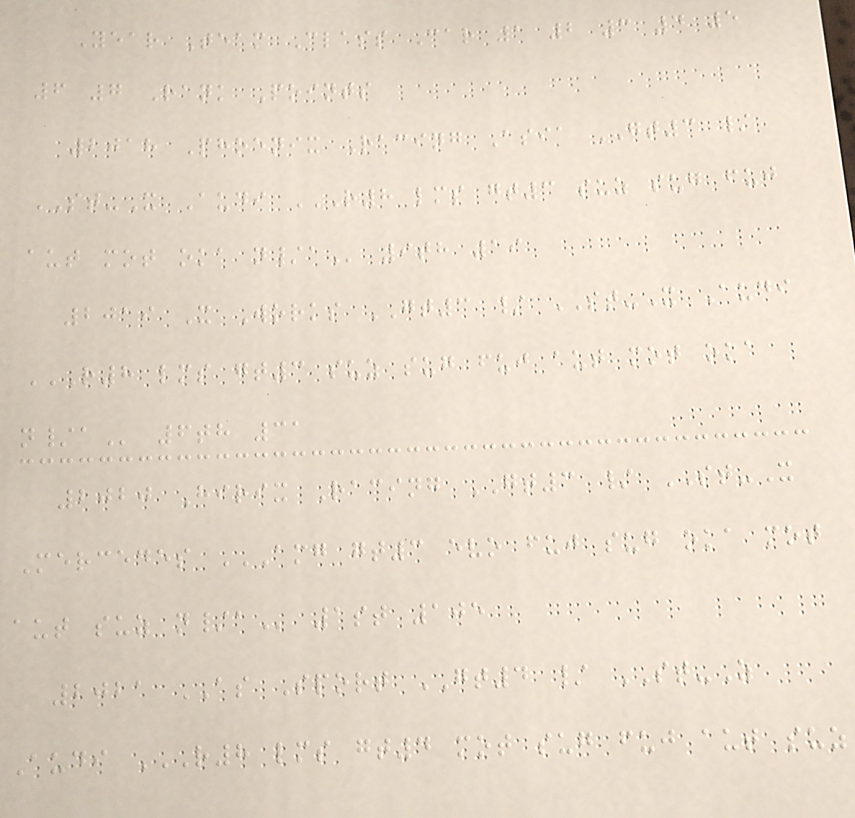Year Team Class Car 1 2 3 4 5
6 7 Rank Points
2018 Phoenix Racing Asia GT3 /
ST-X Audi R8 LMS GT3 SUZ SUG FUJ
AUT MOT OKA N/A 9th 19
2019 X Works GT3 / ST-X Audi
R8 LMS GT3 SUZ SUG FUJ AUT MOT OKA
N/A 6th 31
2020 Hirix Racing GT3 / ST-X
Mercedes AMG GT3 EVO FUJ SUG OKA MOT
AUT SUZ N/A 1st 105
2021 AS Sport GT4 / ST-Z
Audi R8 LMS GT4 MOT SUG FUJ AUT SUZ
